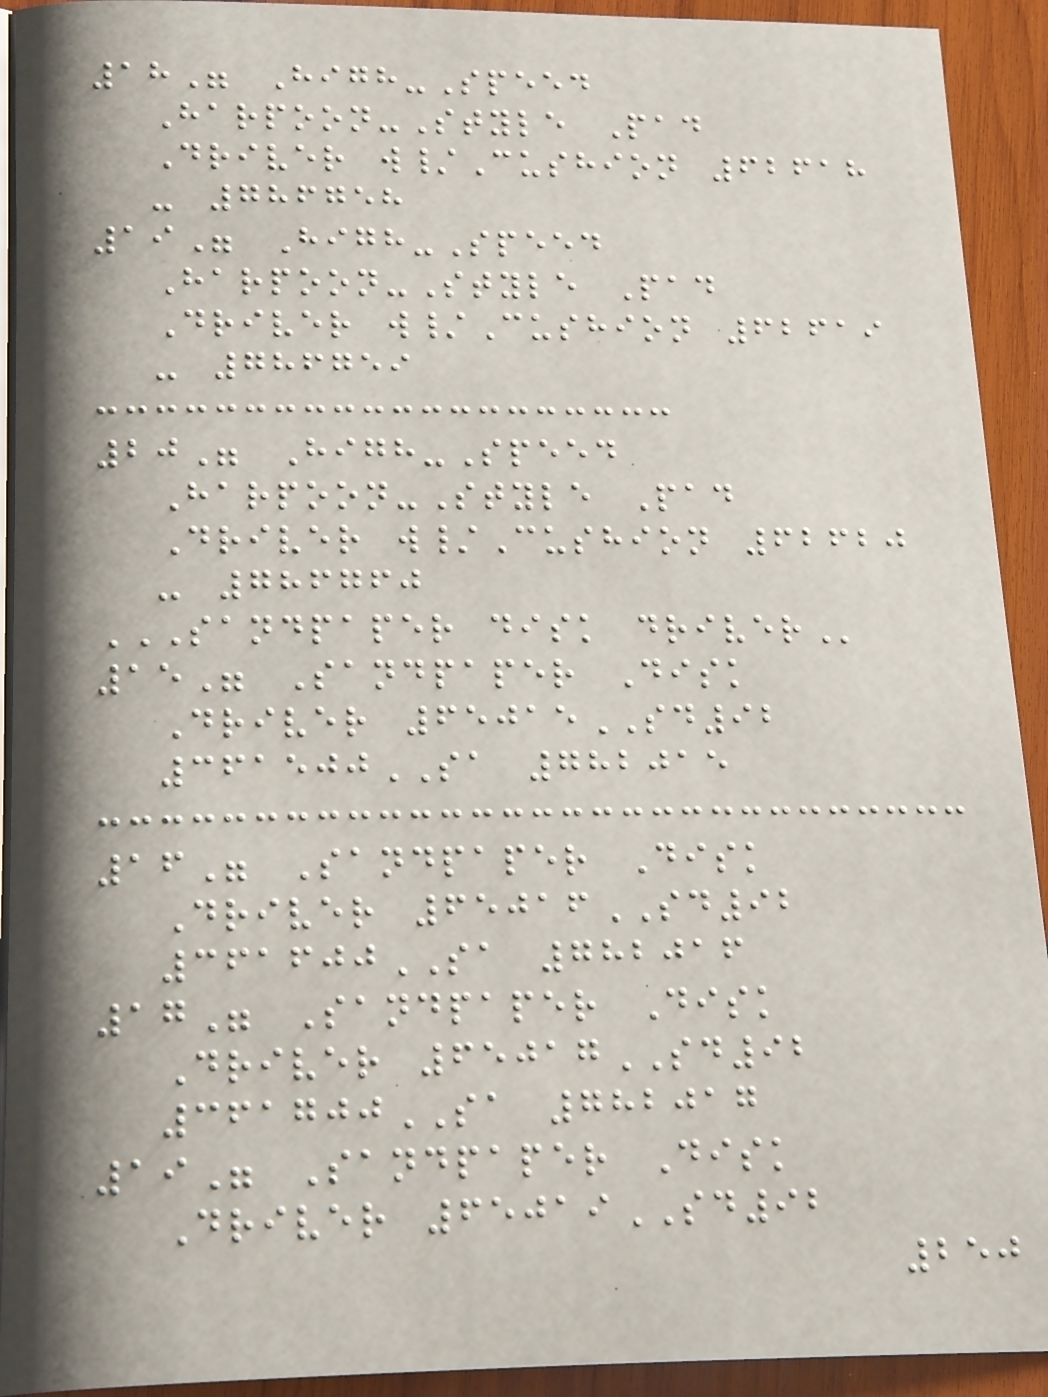18" High-Speed
Harpoon-Style Pad
Driver w/Cushion 62618
- 786758
19" High-Speed
Harpoon-Style Pad
Driver w/Cushion 62619
- 786759
20" High-Speed
Harpoon-Style Pad
Driver w/Cushion 62620
- 786760
SANDPAPER DISK DRIVER
15" Sandpaper Disk
Driver 65015SD92
361500SA 782015
16" Sandpaper Disk
Driver 65016SD92
361600SA 782016
17" Sandpaper Disk
Driver 65017SD92
361700SA 782017
19" Sandpaper Disk
Driver 65019SD92
250
